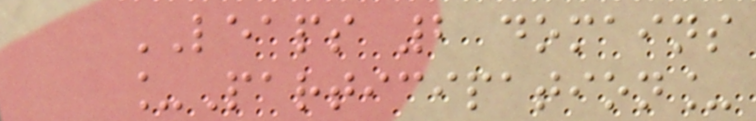LEAPS 2 domains
_Participation_
